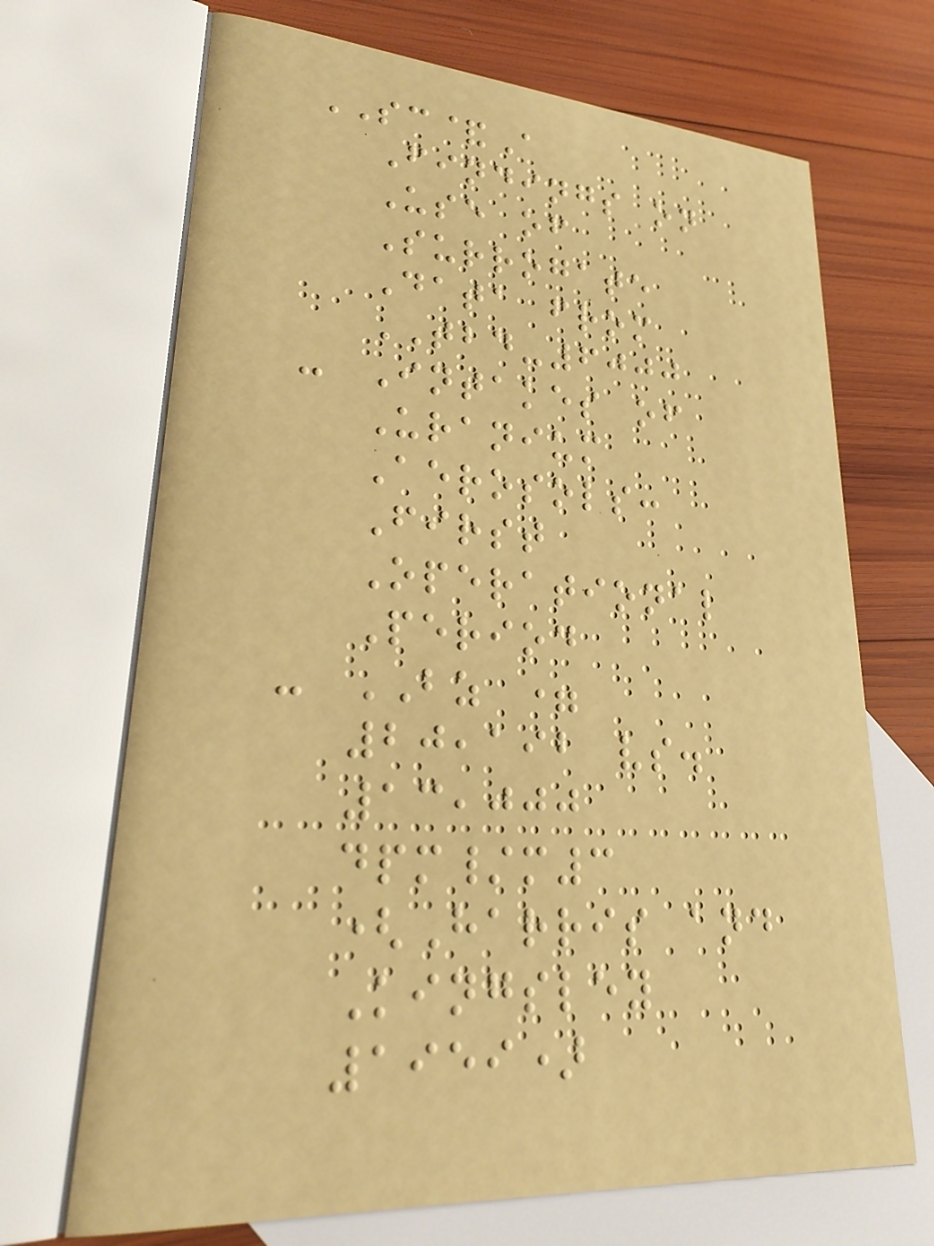SC&A
Findings on
Use of
Surrogate
Data from
TBD-6000
- Intakes of
Uranium
Aerosols:
First
Operational
Period
- BZ =
20,192 vs.
13,000
dpm/m3
(Harris and
Kingsley
1959)
